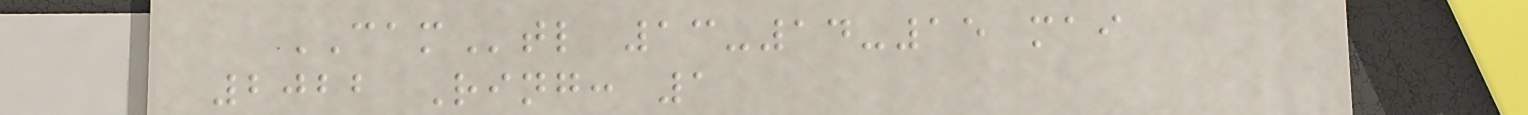CAMtl 13-14-15 mai
2022 Ring: 1
